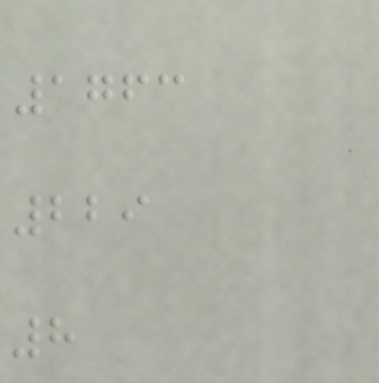1763
229
8
